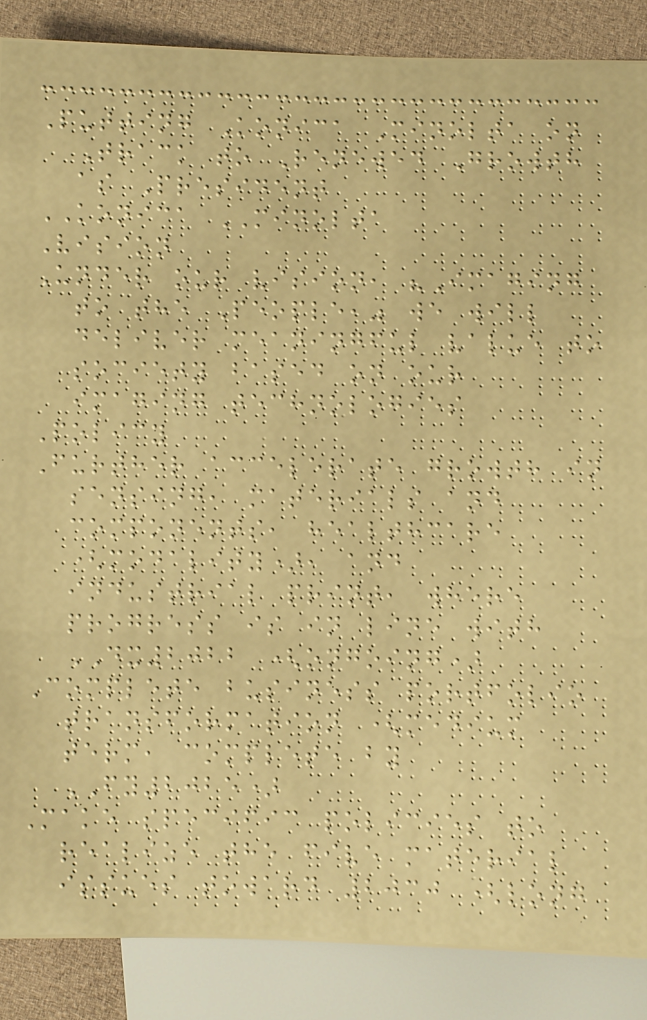Putting Konica Minolta on
Track to Renewed Growth
as President
KONICA MINOLTA
Vision
Under our vision, "Imaging
to the People," we will
deliver meaningful value to
society based on our
imaging technologies
Policy
Further accelerate growth in
sensing, materials and
components, healthcare
(modality), and
industrial print, where
progress is in line with
DX2022 (ongoing)
Complete business portfolio
transformation (medium
term, complete by
FY2025)
Make specific policies to
realize the five material
issues toward 2030 (long
